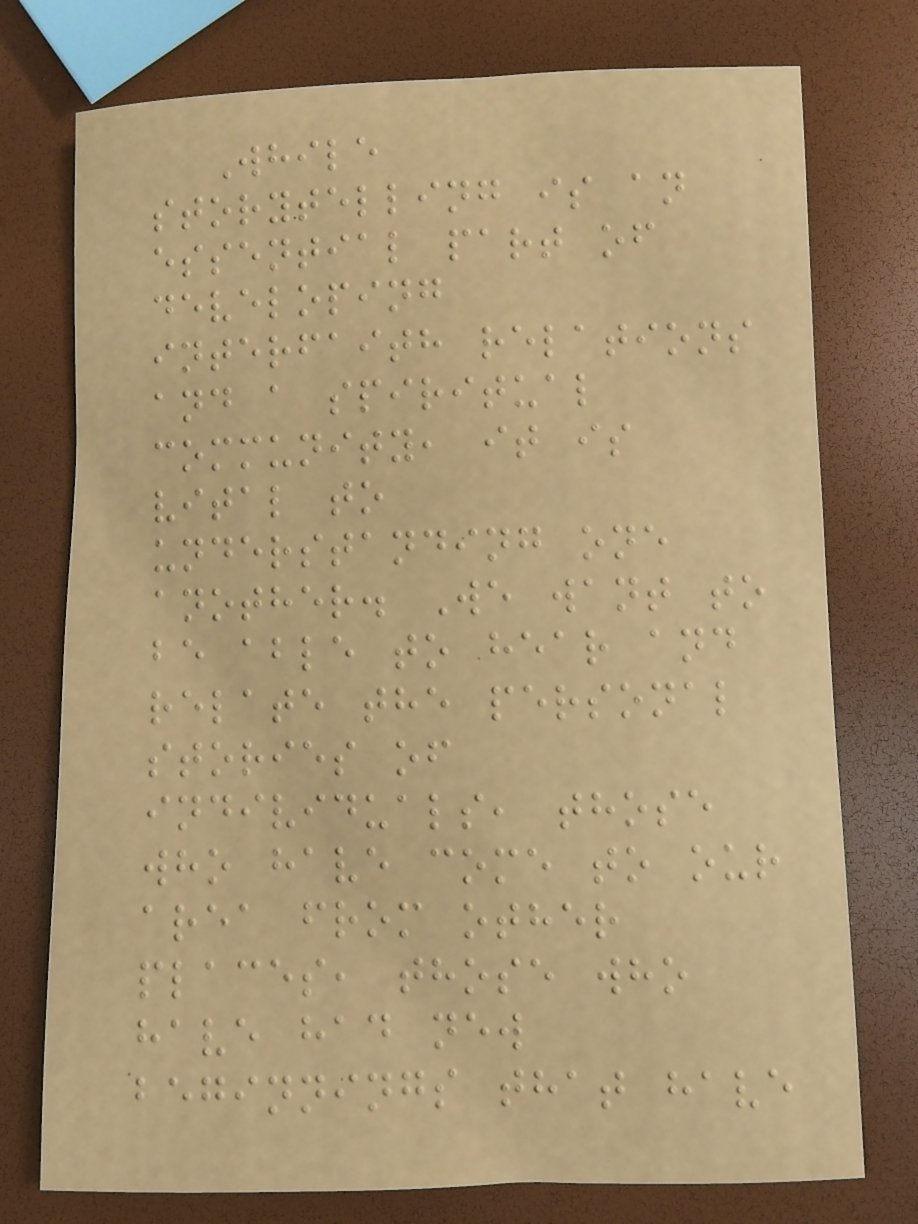While
storytelling is an
essential part of
developing
interfaith relations
and a spiritual
community, it is
vital to
understanding one
another. We want to
be able to hear and
relate the personal
stories of
individuals, those
who have come to our
area from other
places, those who
have had new
beginnings that have
